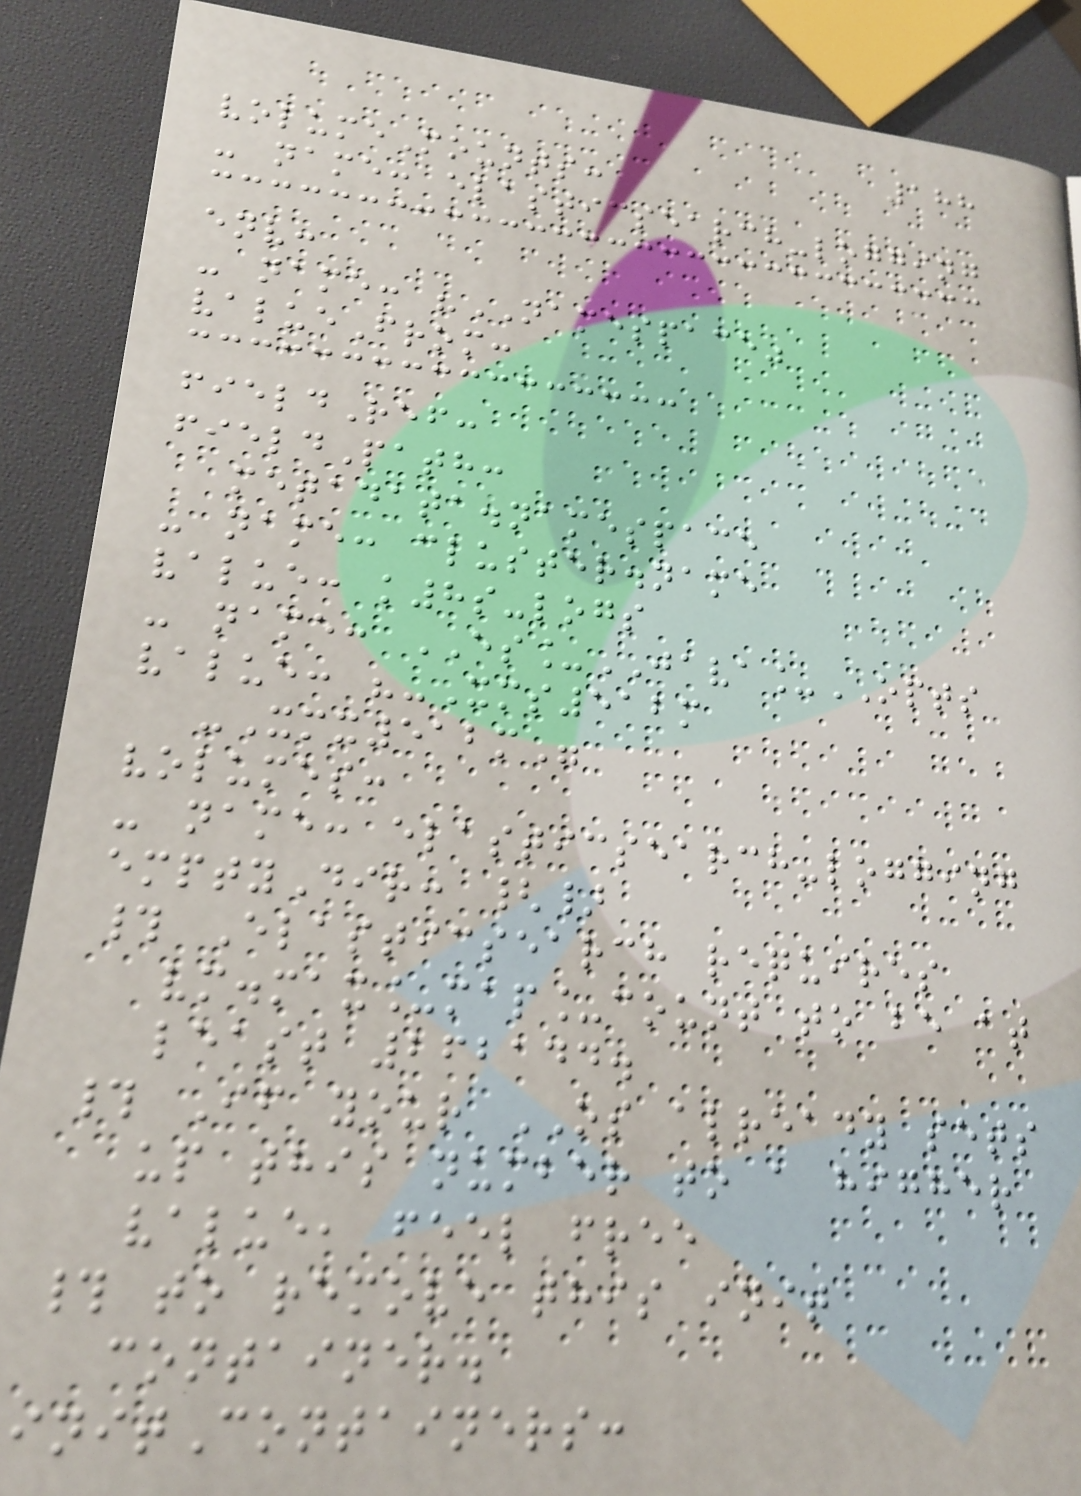188
volumeMounts:
- name: elasticsearch-logging
env:
- name: "NAMESPACE"
valueFrom:
fieldRef:
fieldPath:
metadata.namespace
- name: cluster.name
value: k8s-logs
- name: ES_JAVA_OPTS
value: "-Xms512m
-Xmx512m"
volumes:
- name: elasticsearch-logging
emptyDir: {}
# Elasticsearch requires
vm.max_map_count to be at
least 262144.
# If your OS already sets
up this number to a higher
value, feel free
# to remove this init
container.
initContainers:
